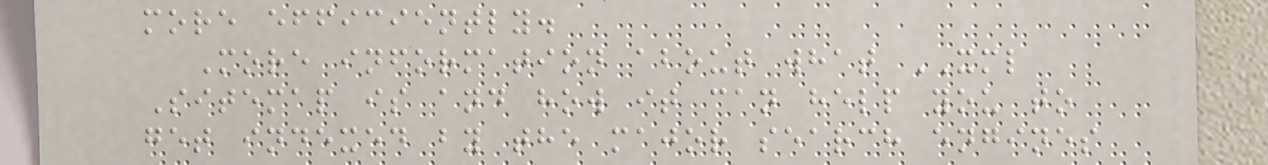more efficiently.
More information about what XML
Sitemap is and how it can help you to
get indexed by the major search engines
